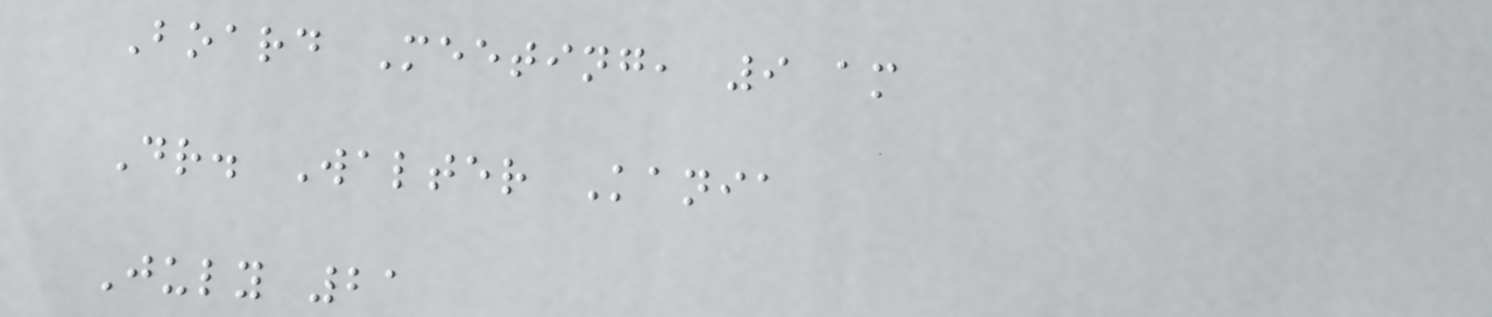Board Meeting, 9 am
Dr. Walter Kania
July 21
